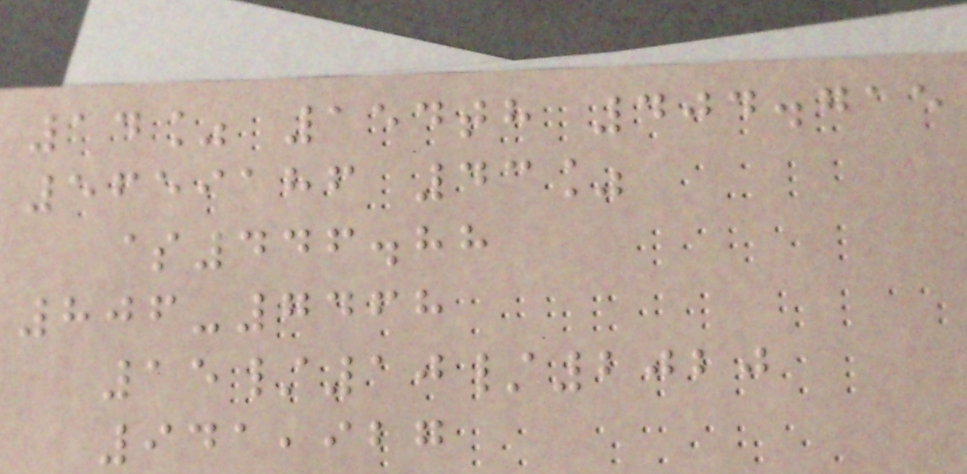14% 154th 404.715
5659186 43%
$446.88
806-7468
15/10/2020
941,927
